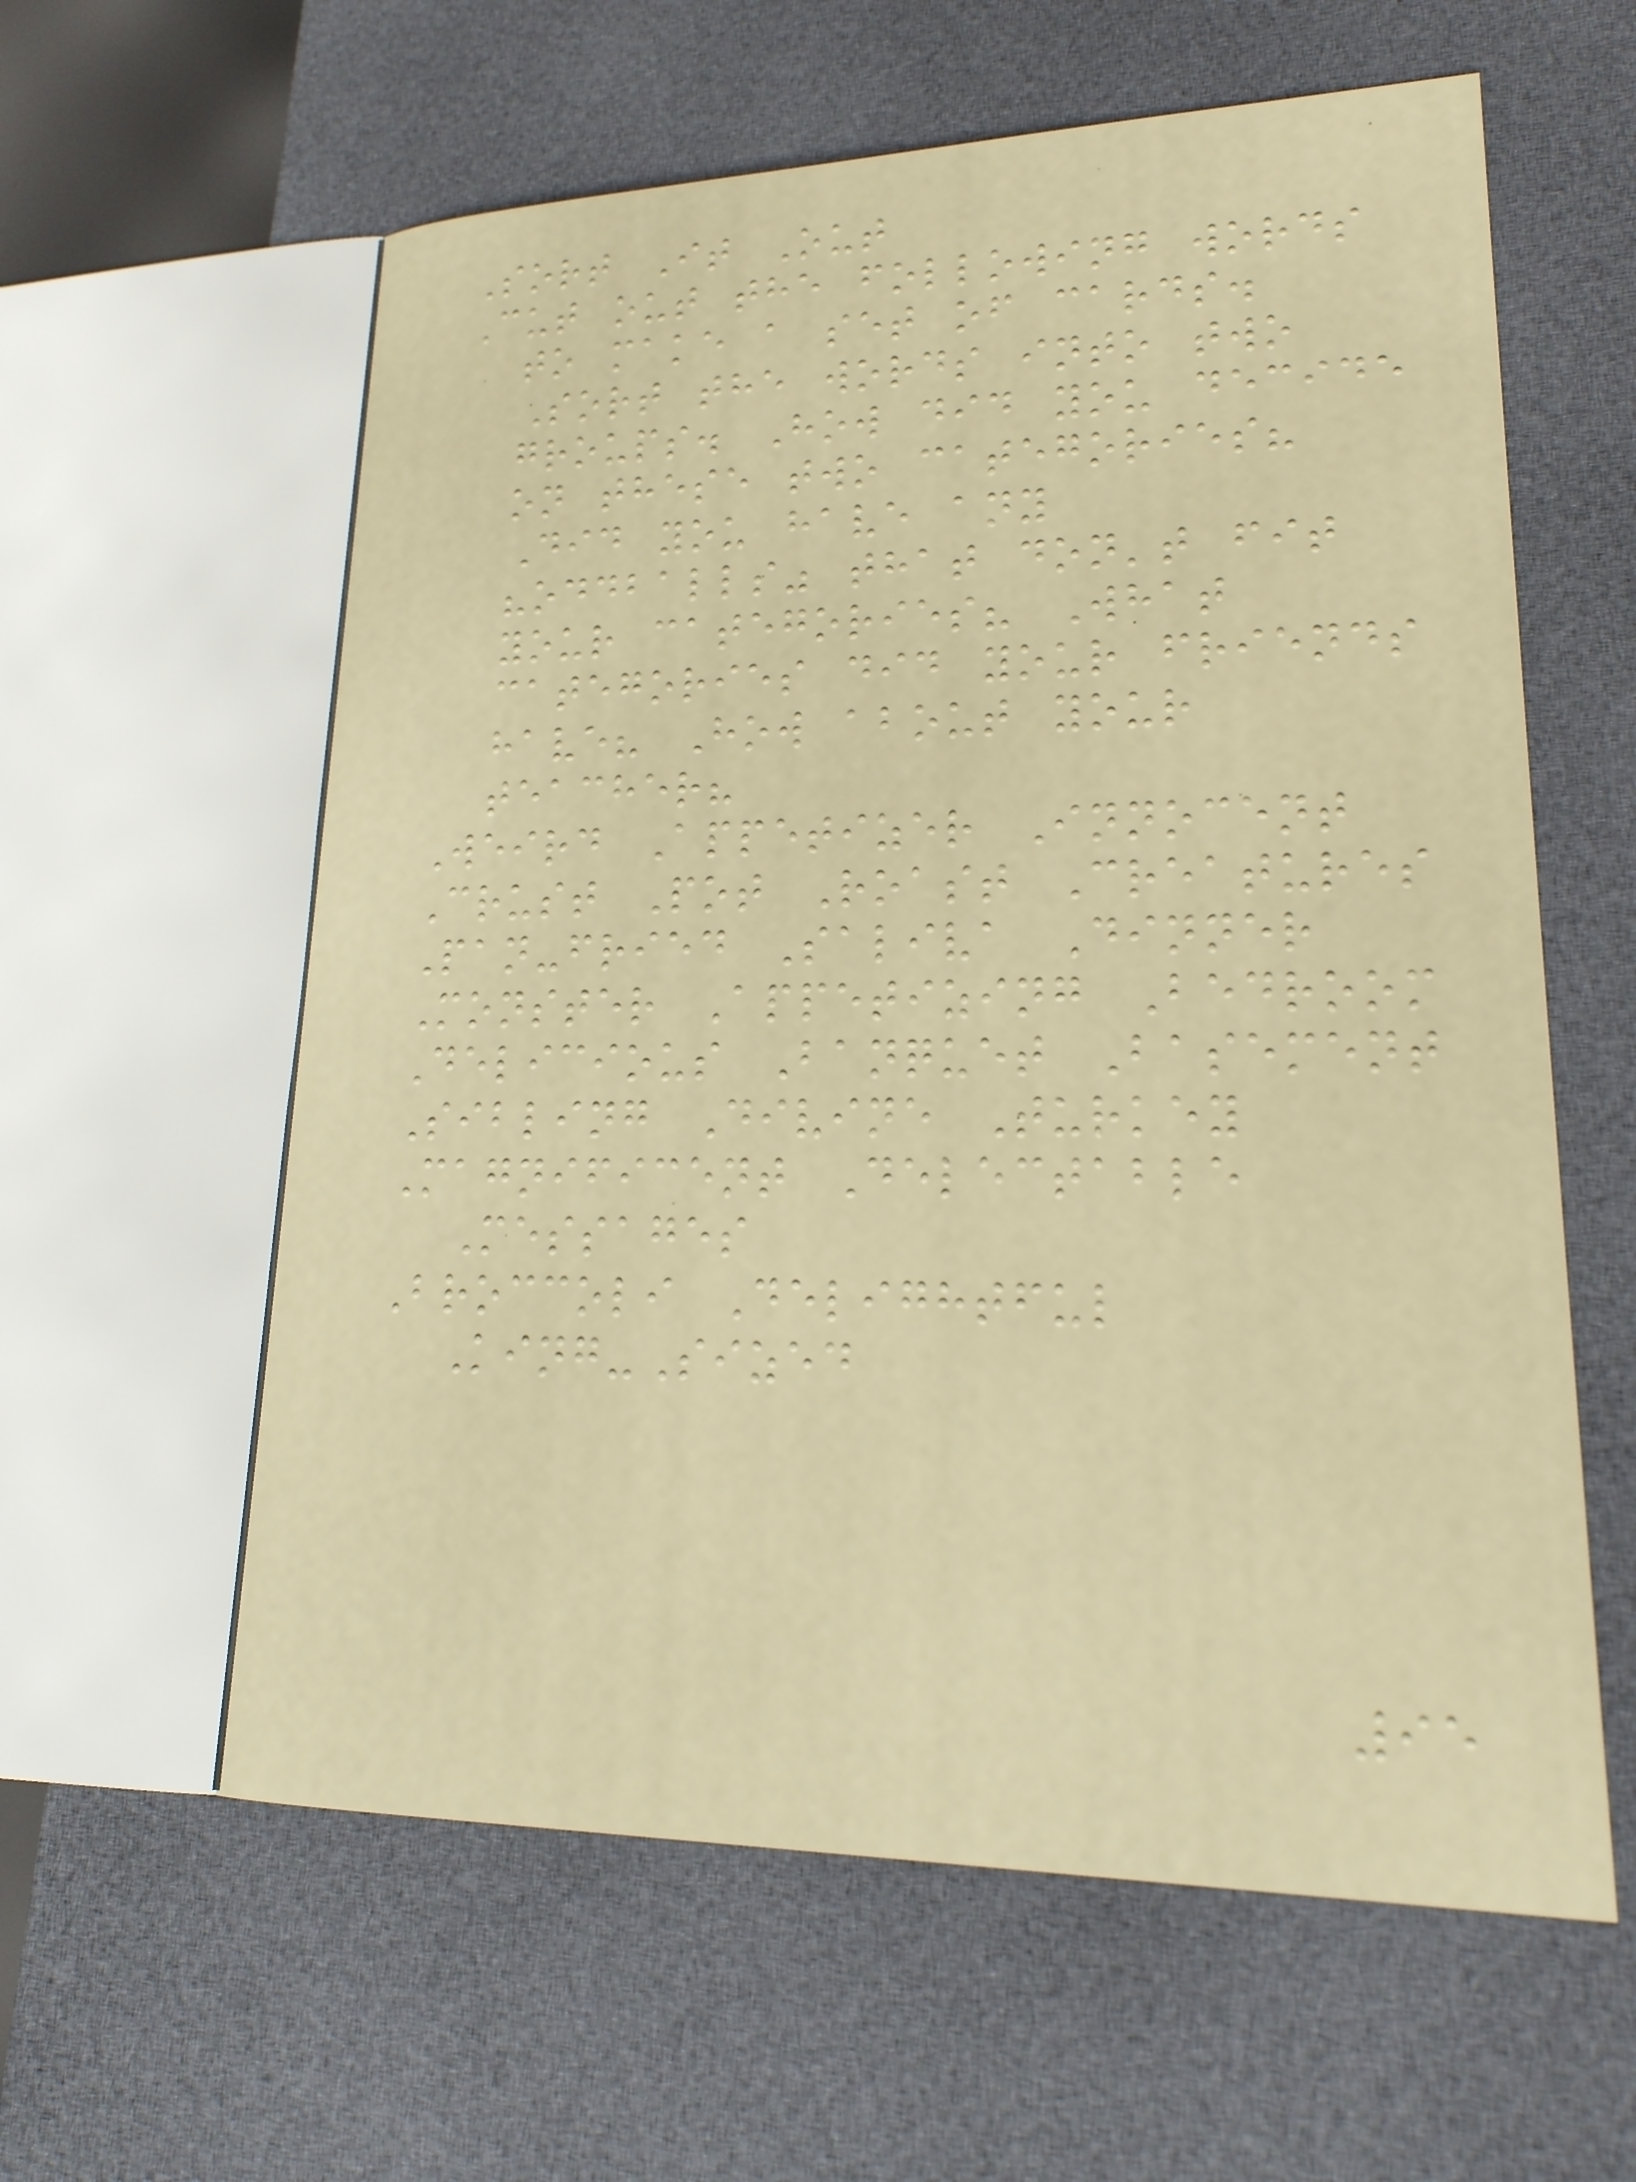Sort It Out
Cut out the following words
to make a set of cards.
Sort the words into two
groups. How did you decide
on these two categories?
Did you have any
"oddballs" that don't fit
your categories? What
categories did your friends
have? How about your
teacher?
Weird Appetizer Innocent
Crust Pot Roast Creatures
Pan-fried Saliva Dinner
Monster Appetizing Bedroom
Delicious Banquet Basement
Sibling Divine Turkey
Magnificent Delectable
Messages
Broccoli Delightful
King-Sized
95
